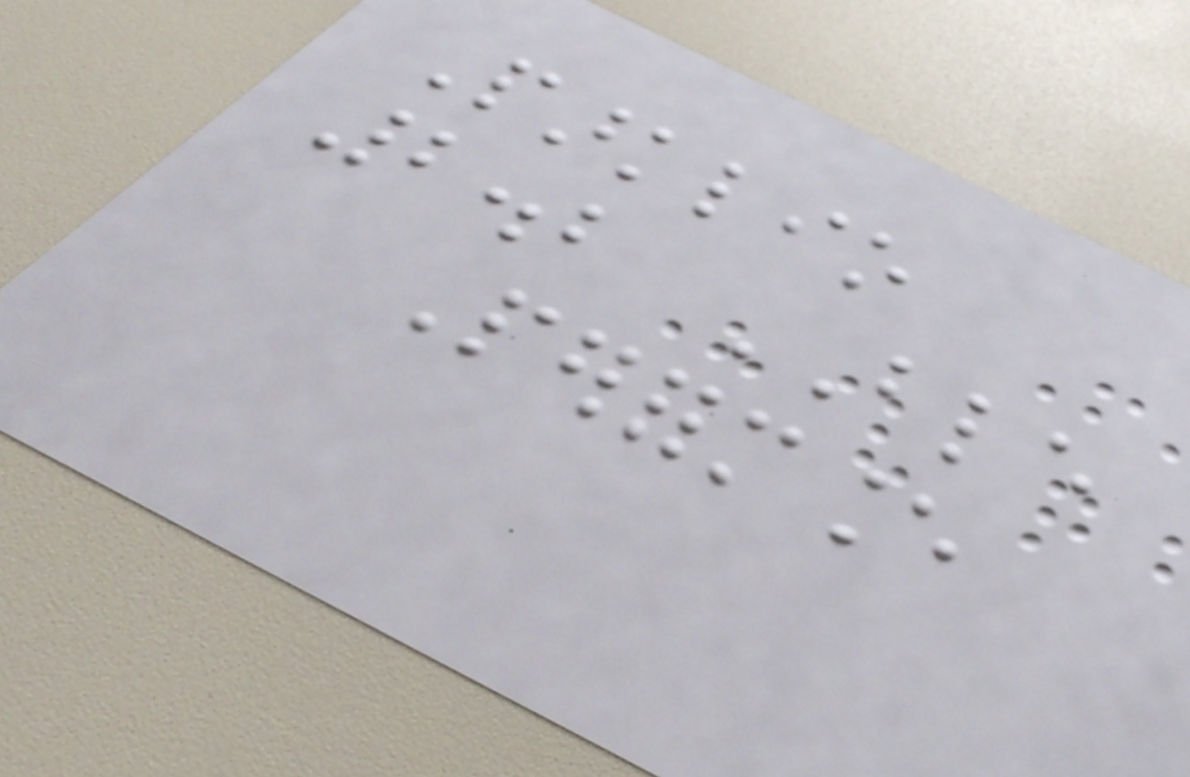Parklio
2.2 BLE
Performance
